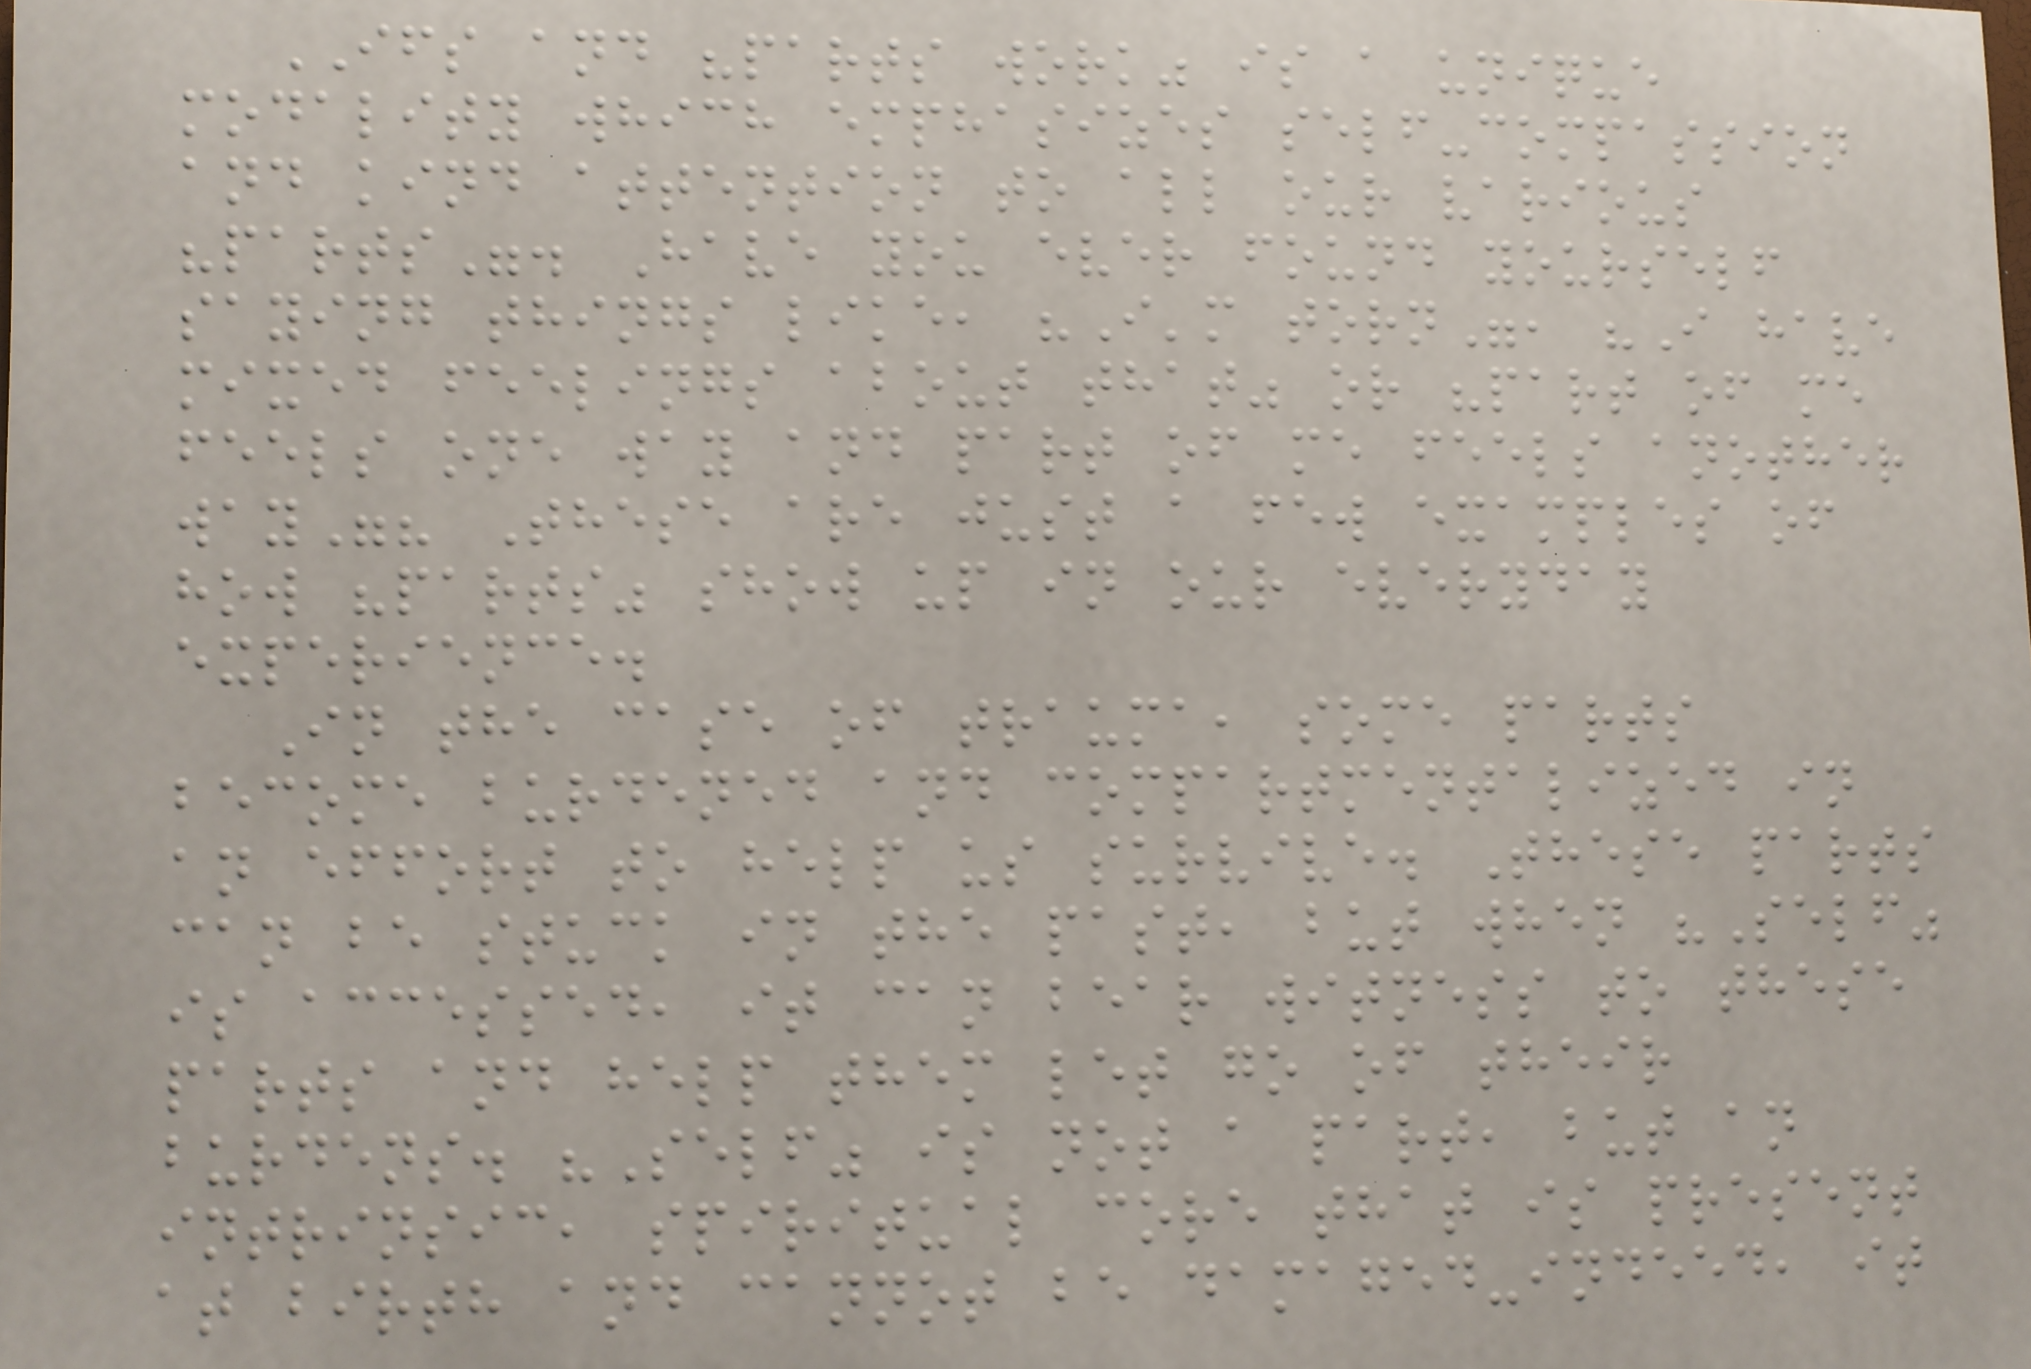IFS and "parts work" is a unique
modality which emphasizes self-compassion
and kind attention to all our various
"parts". Have you ever found yourself
saying things like, "I'm torn", "I have
mixed feelings about that" or "part of me
feels one way and part of me feels another
way"? These are just a few examples of
how "parts" show up in our everyday
experience.
In the case of trauma, some parts
become burdened and compartmentalized in
an effort to help us survive. These parts
can be stuck in the past, but when "Self"
is accessed, it can bear witness to these
parts and help them let go of their
burdens. "Self" is not a part, but an
intrinsic, spiritual core that is present
at birth and cannot be damaged-indeed, it
